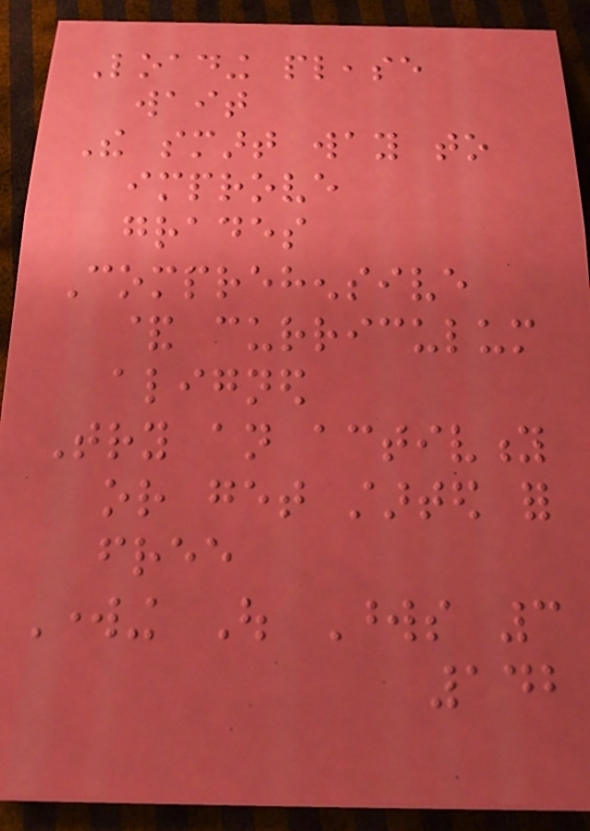Loading please
wait
The smart way to
improve
grades
Comprehensive
& curriculum
aligned
Try an activity
or get started for
free
Working Out Words 3
142
